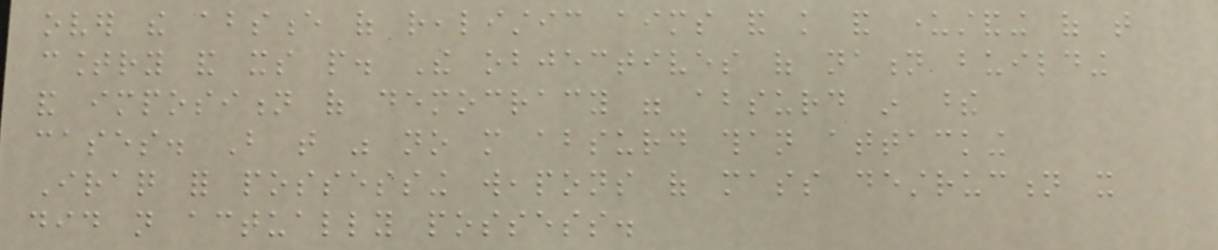over the absence of realistic aims and knowledge and understanding of that
country and its people. The objectives of nation building
and imposition of democracy were absurd in these
cases. But that was no more absurd than attacking
Iraq for possessing weapons of mass destruction it
did not actually possess.
